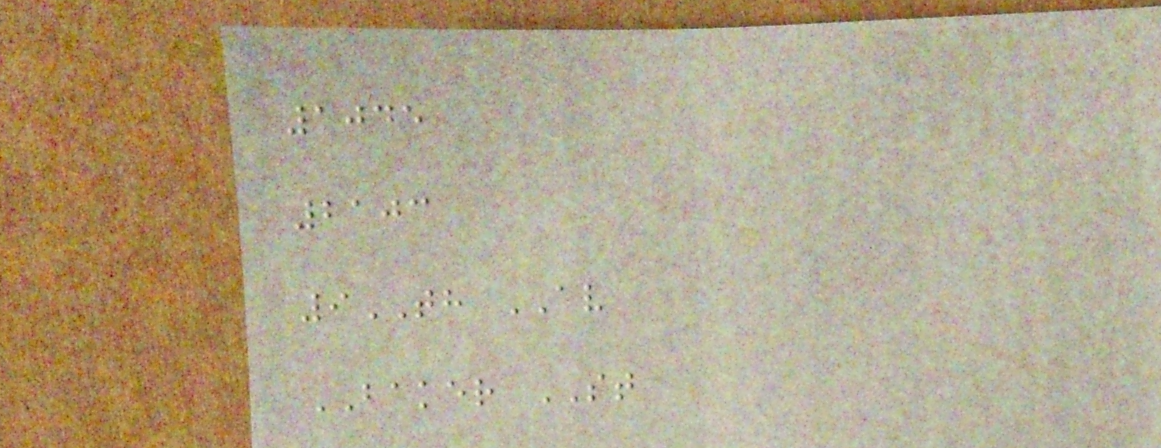1045
2103
9TH AV
BAKER ST
